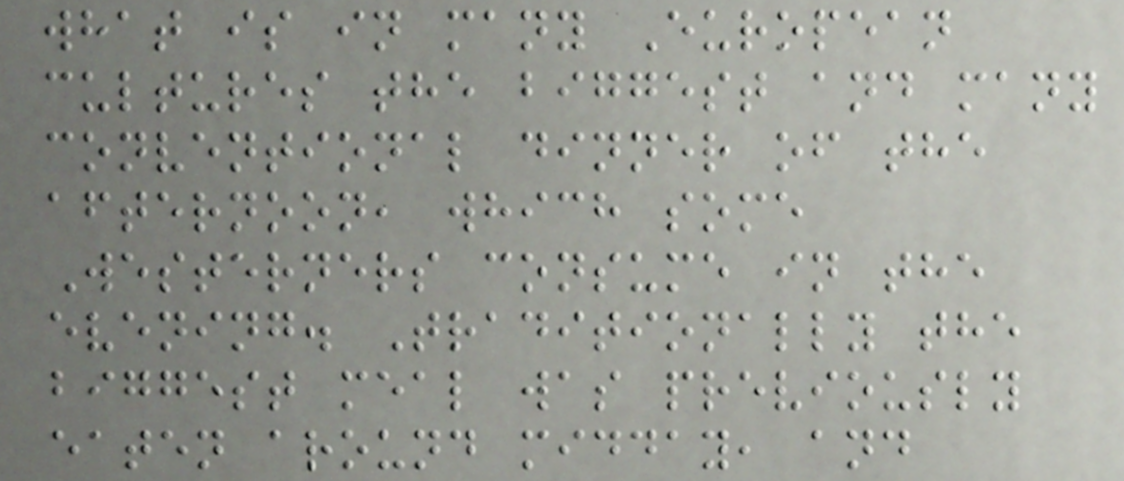what is in many European
cultures the biggest and many
conventional dinner of the
afternoon, which some
Westerners consume in the
evening. Traditionally the
biggest meal was previously
eaten around midday, and
